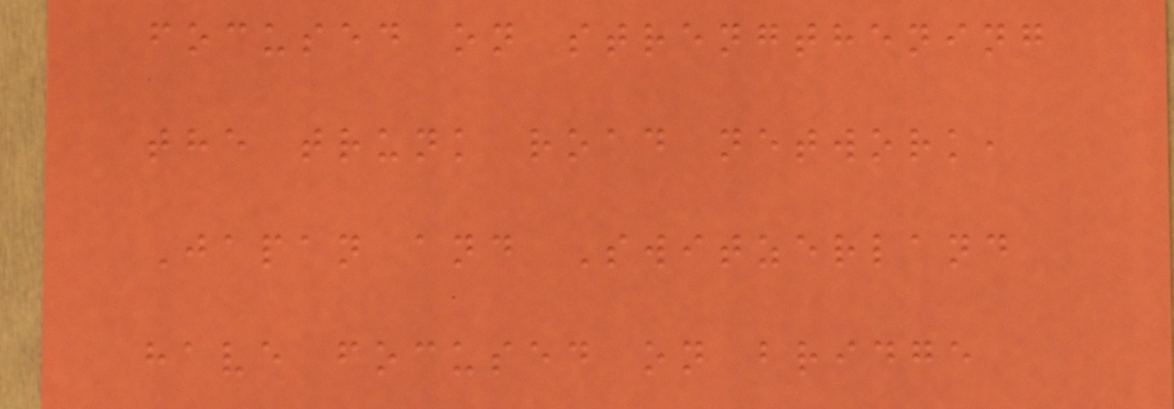focused on strengthening
the trunk road network,
Japan and Switzerland
have focused on bridge
